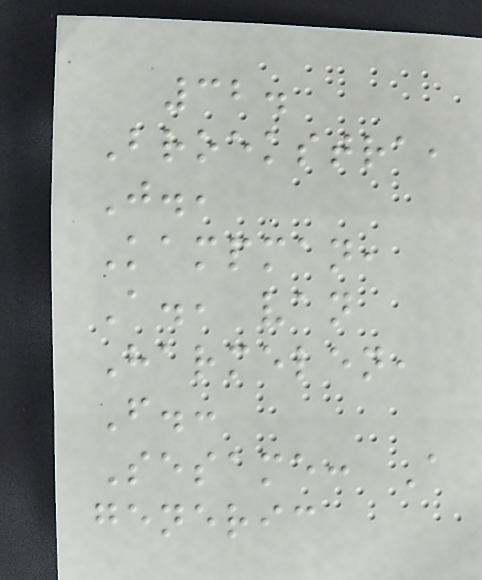32.
Broekstra,
J.,
Kampman,
A., van
Harmelen,
F.:
Sesame: A
generic
